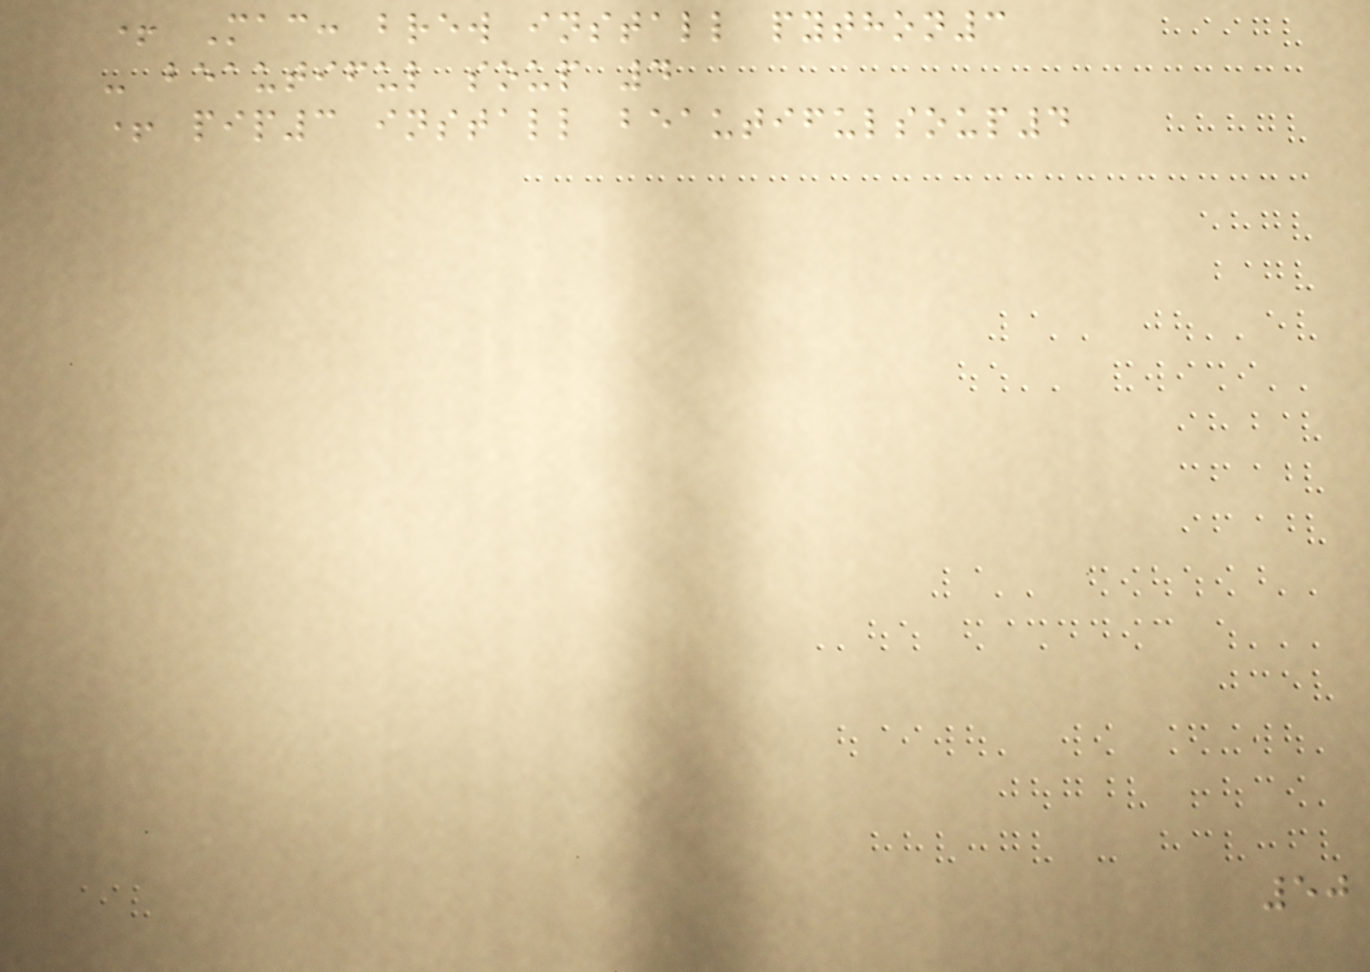+ Mac: brew install python3
- beautiful soup 4
+ pip3 install beautifulsoup4
50
